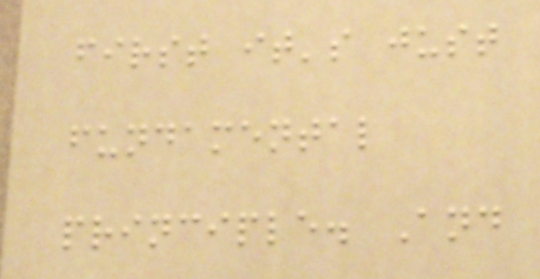first it's just
fundamental
principle. And
